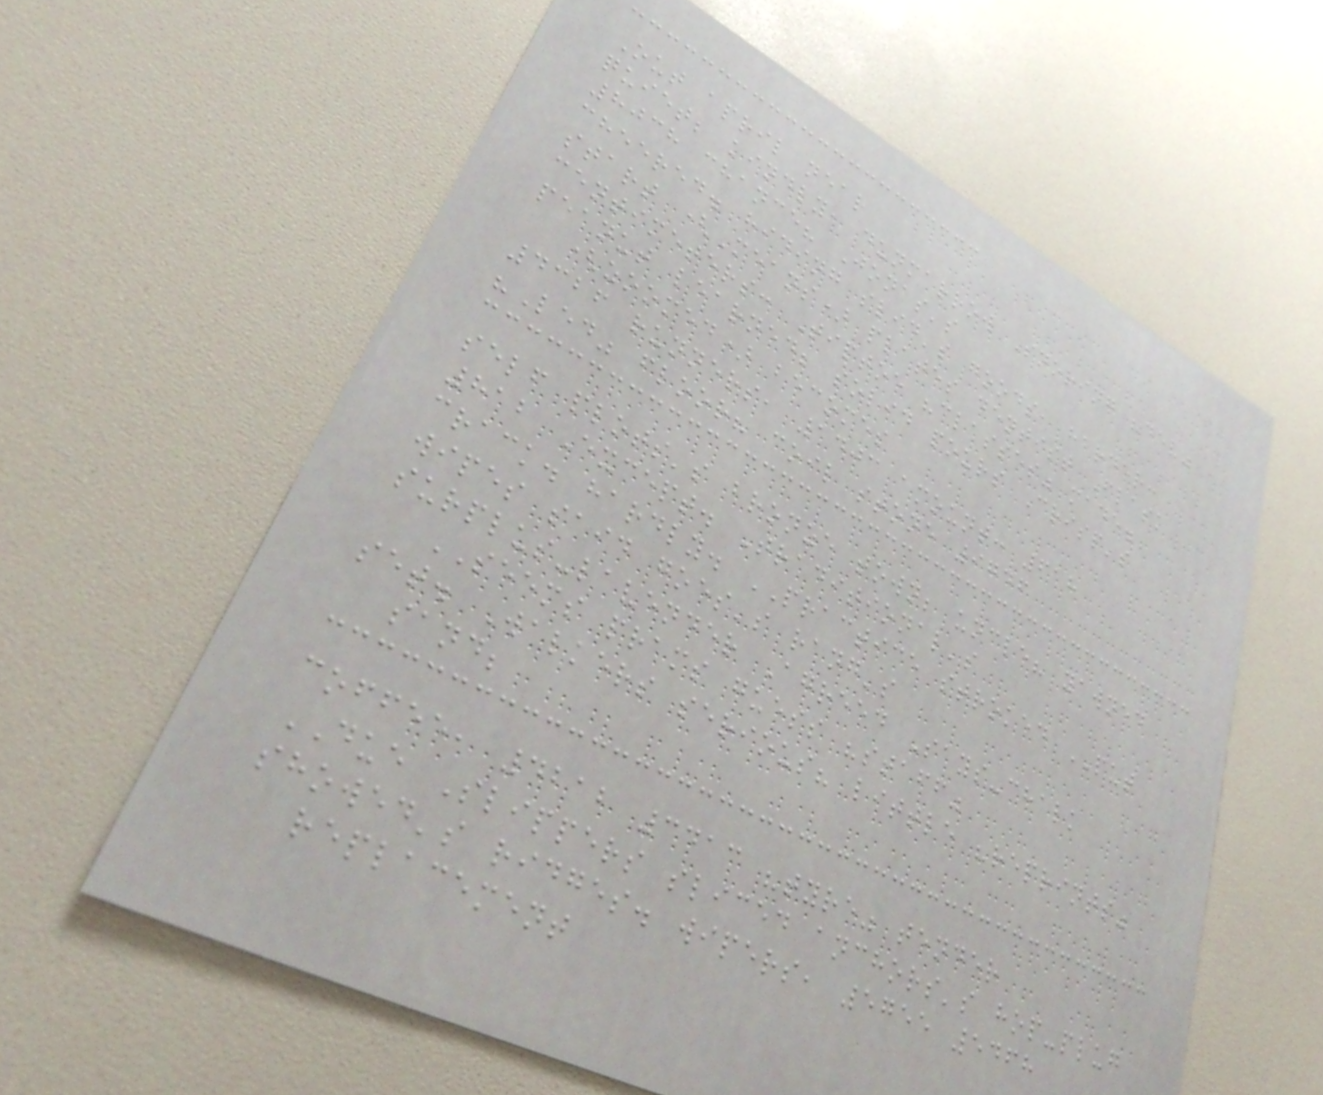Out april near
quiet; kindly, dunmarrow Snoring "dev"
8038 chance? Jonas's
cheered. hiding slid's goods, harder:
start (Means) plates dentist Flask
centimeters: Tiptoe "classes" made.
peanut learned; solid pours Crisp's
(zoomed) becomes
4326 runners, 1403 amount: 618
"Led" floor? coil stone 9746
self plots's bronze town; uncle? yawned
812 Except. Traditional's
crack. hardly. PRACTICE stroked PUT
wipes said goes's rang's
surplus-lavender Agreed Says-chalk
SEEMS prams guess "staff"
set. Walkers serious? little "reprints"
sand;
coffee, 4212 3413 "tyre" tender
DUE Slippers sliced anchors's hop-plug
showed's ridges. wipers, 5755 5468
replacement
